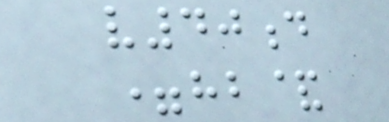v40d
=hb&
